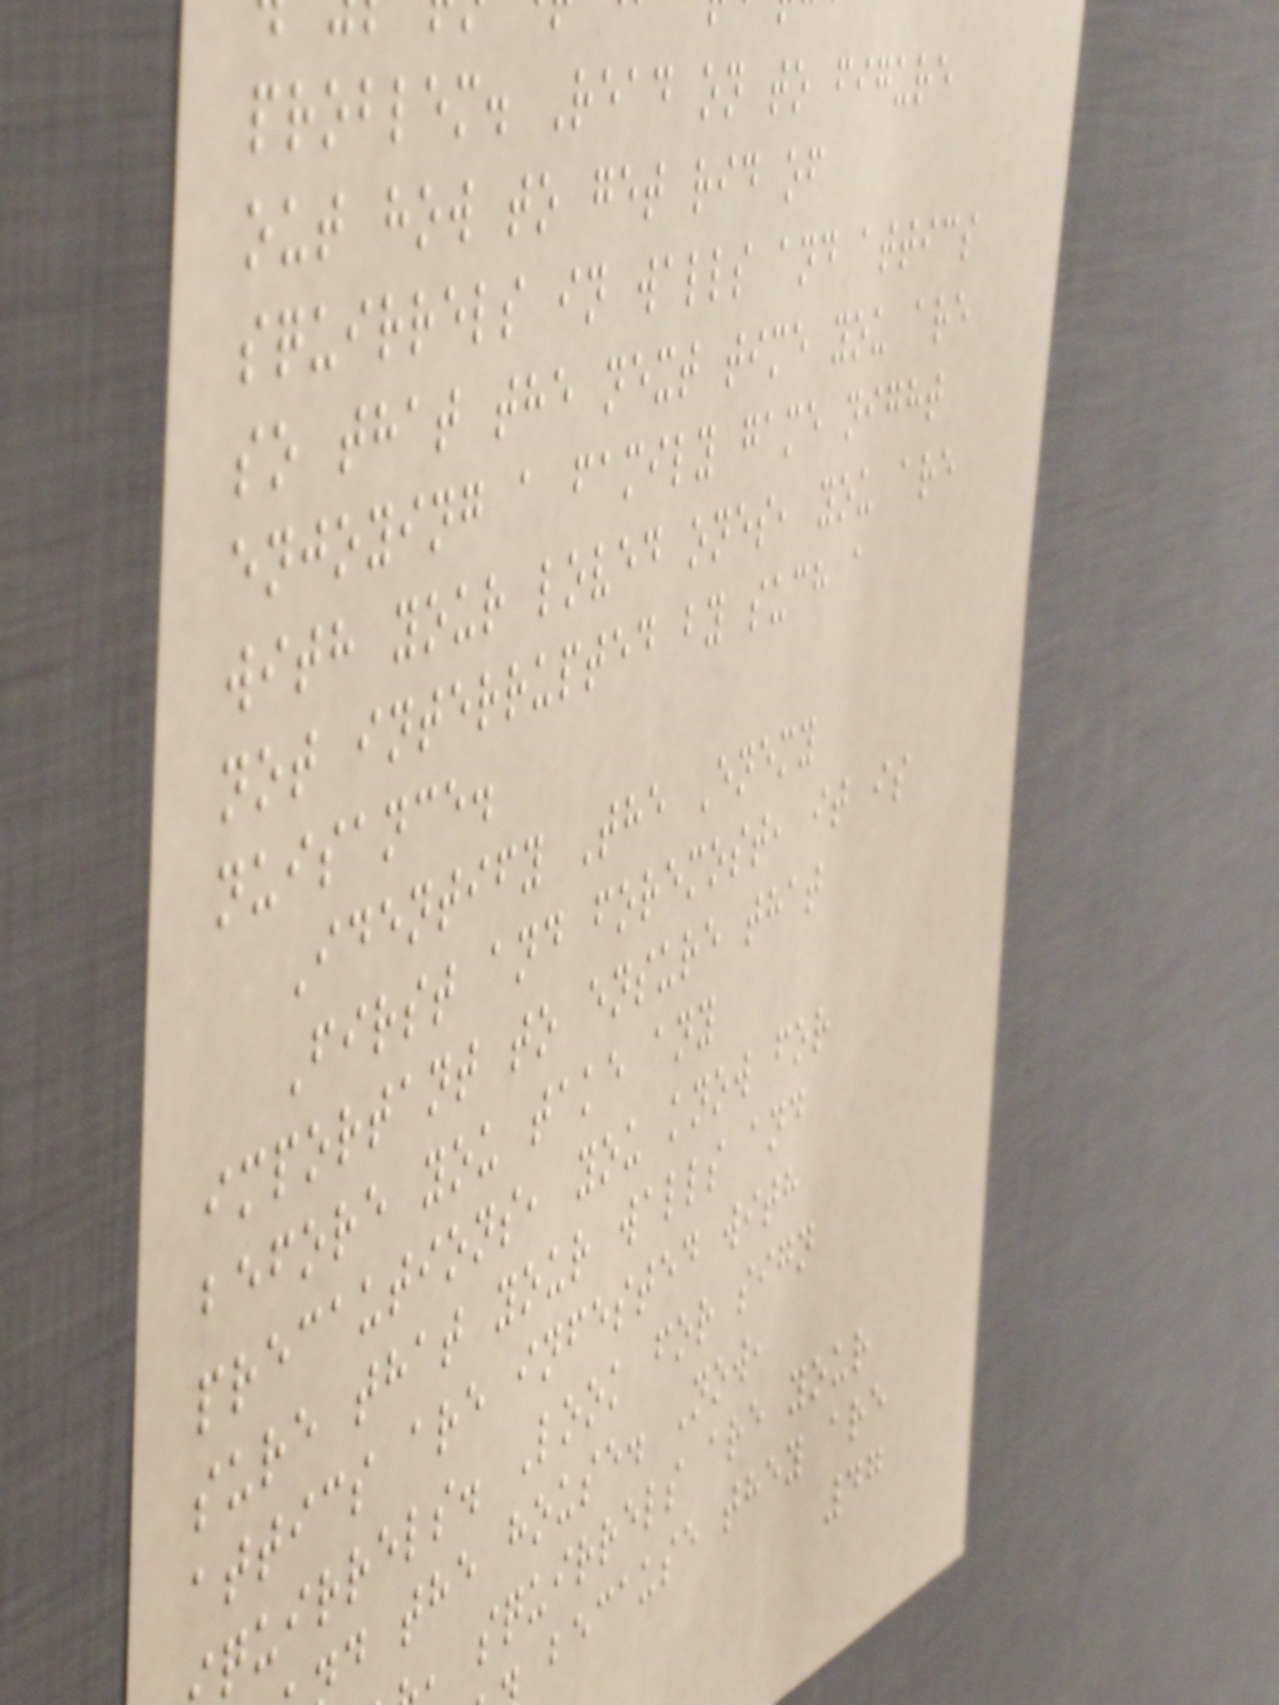problem. Read on to figure
out how to get rid of
squirrels in walls and attics
so that the next time you are
enjoying a family game night
with your loved ones, you are
not interrupted by such a
nuisance.
Identify The Enemy
First and foremost, it is
important to ensure that
before you take any
precautions, you know for
sure that your walls and
attics are infested with
quirrels. Look for sign
d the house. Now,
squirrels are your
because they are
47
